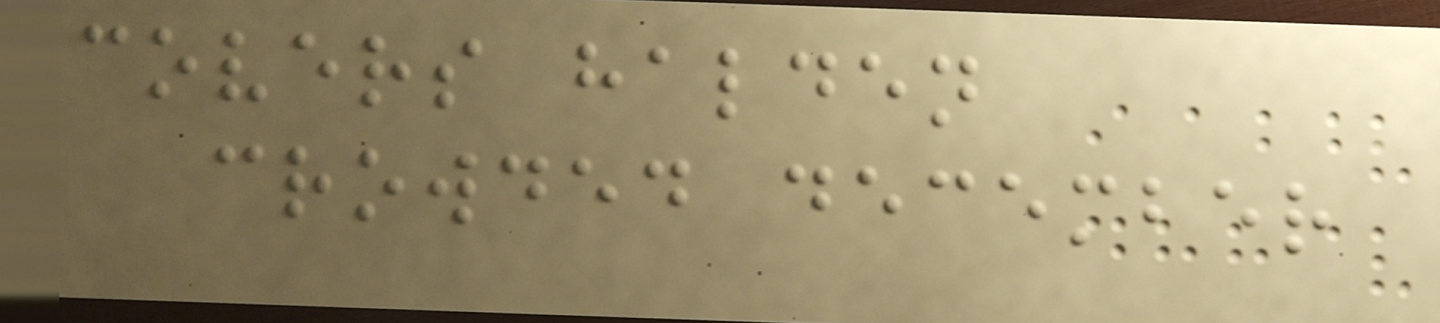covers halden
crowded december
